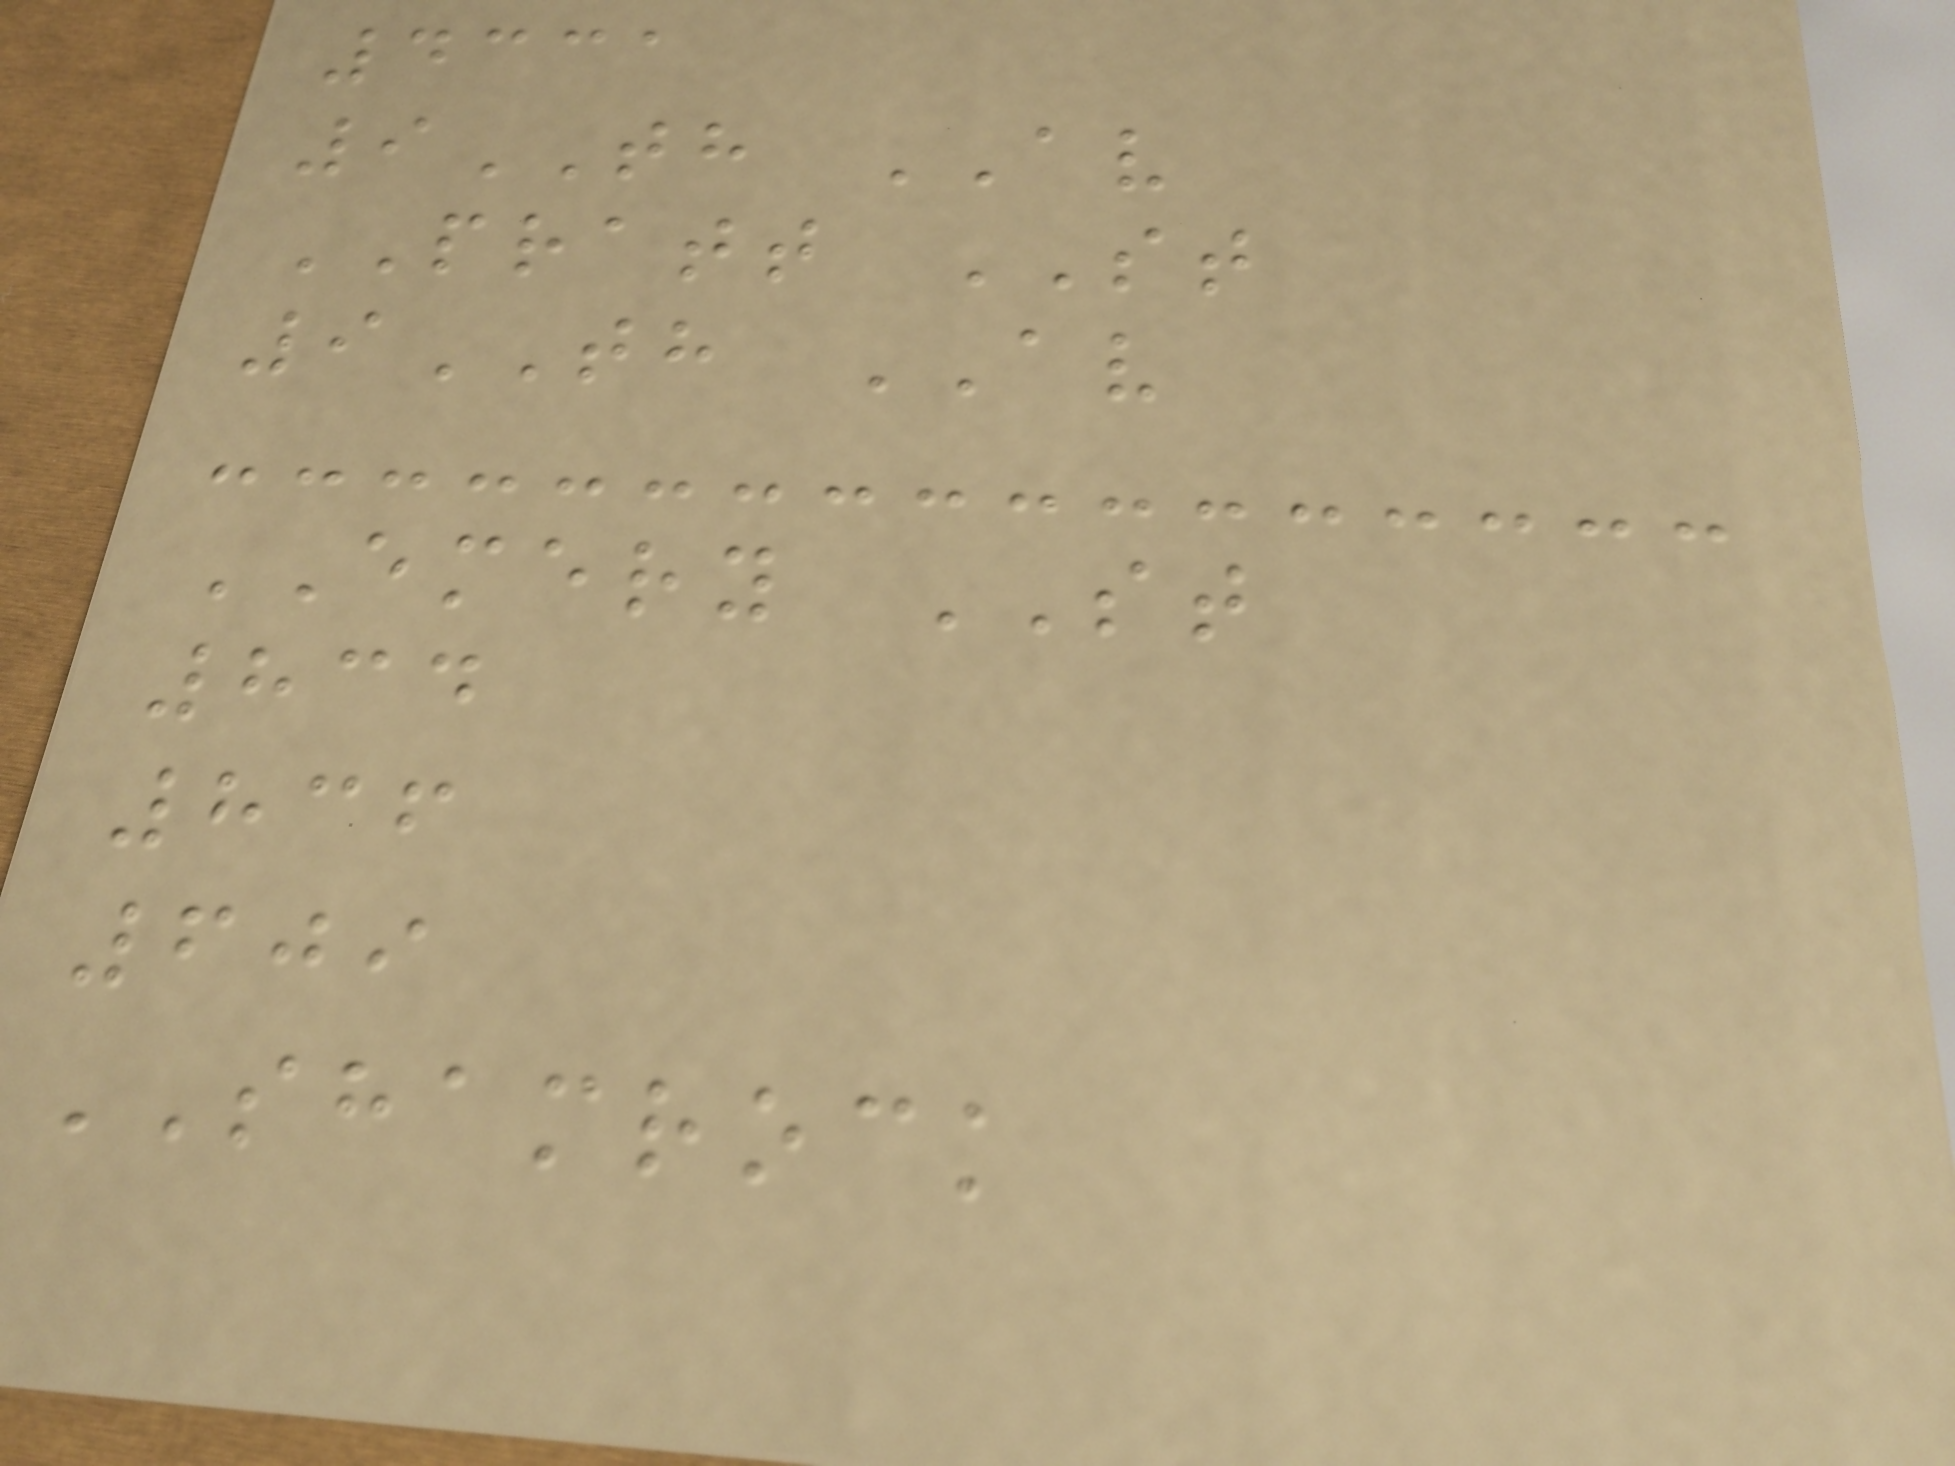4331
9TH AV
PRATT ST
9TH AV
EMERY ST
834
836
609
SHAMROCK
